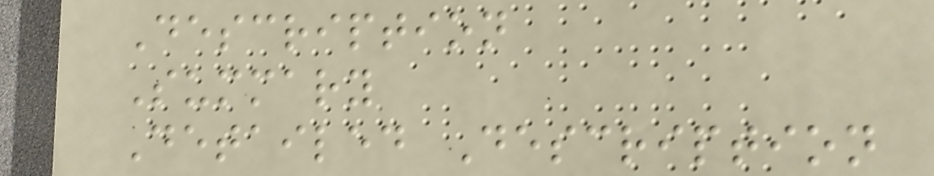Description
Summary
Detailed Description
